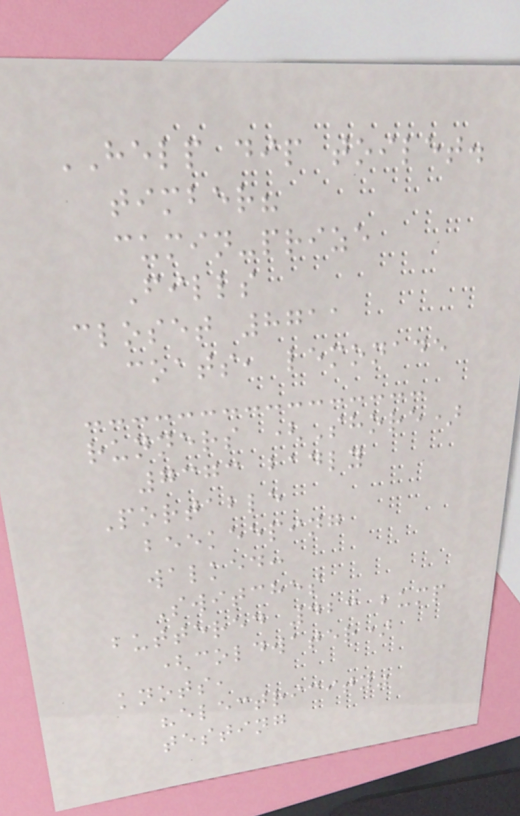HELP dip toilet.
timber?
cumin-prize
Fills
closet 8711
coats, lemonade
runners (Shore)
7373 badly
Portable
beekeeping
walked:
Switches
buttered 423 bump
(coldwater)
knots,
"electricity"
testing
